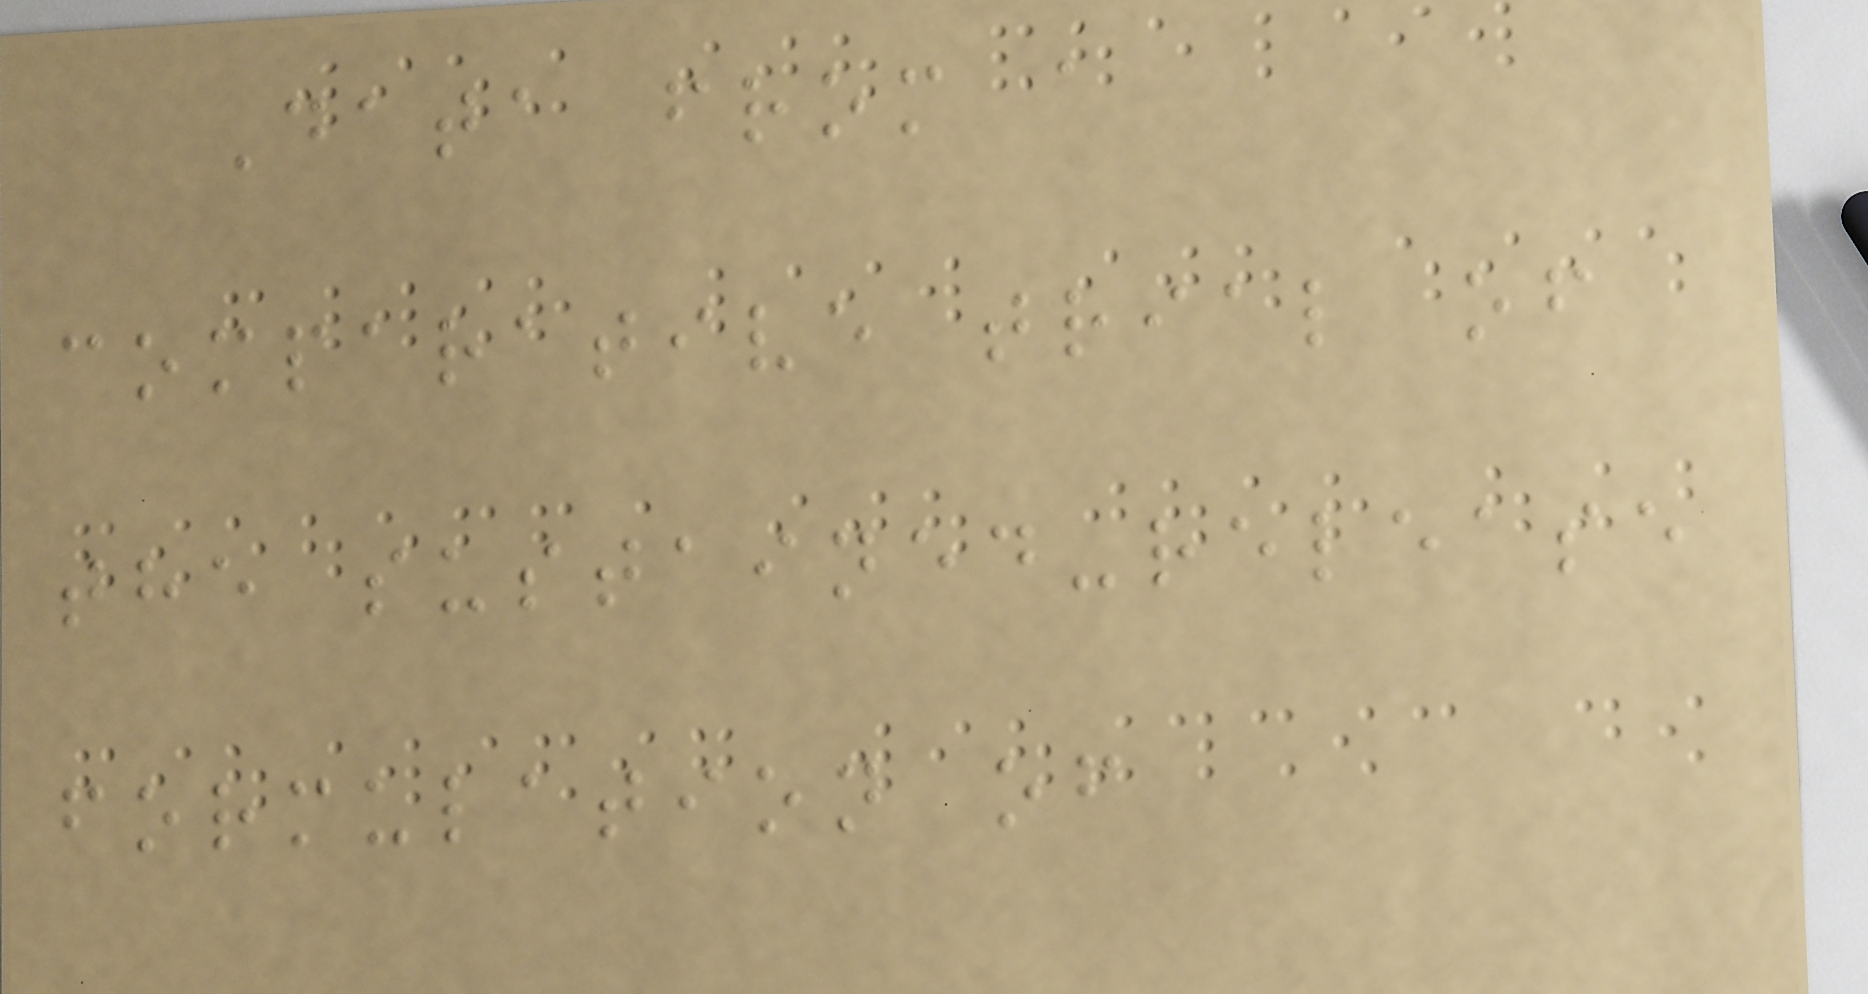Data from a
comparative trial of
the sustained-release
formulation of
